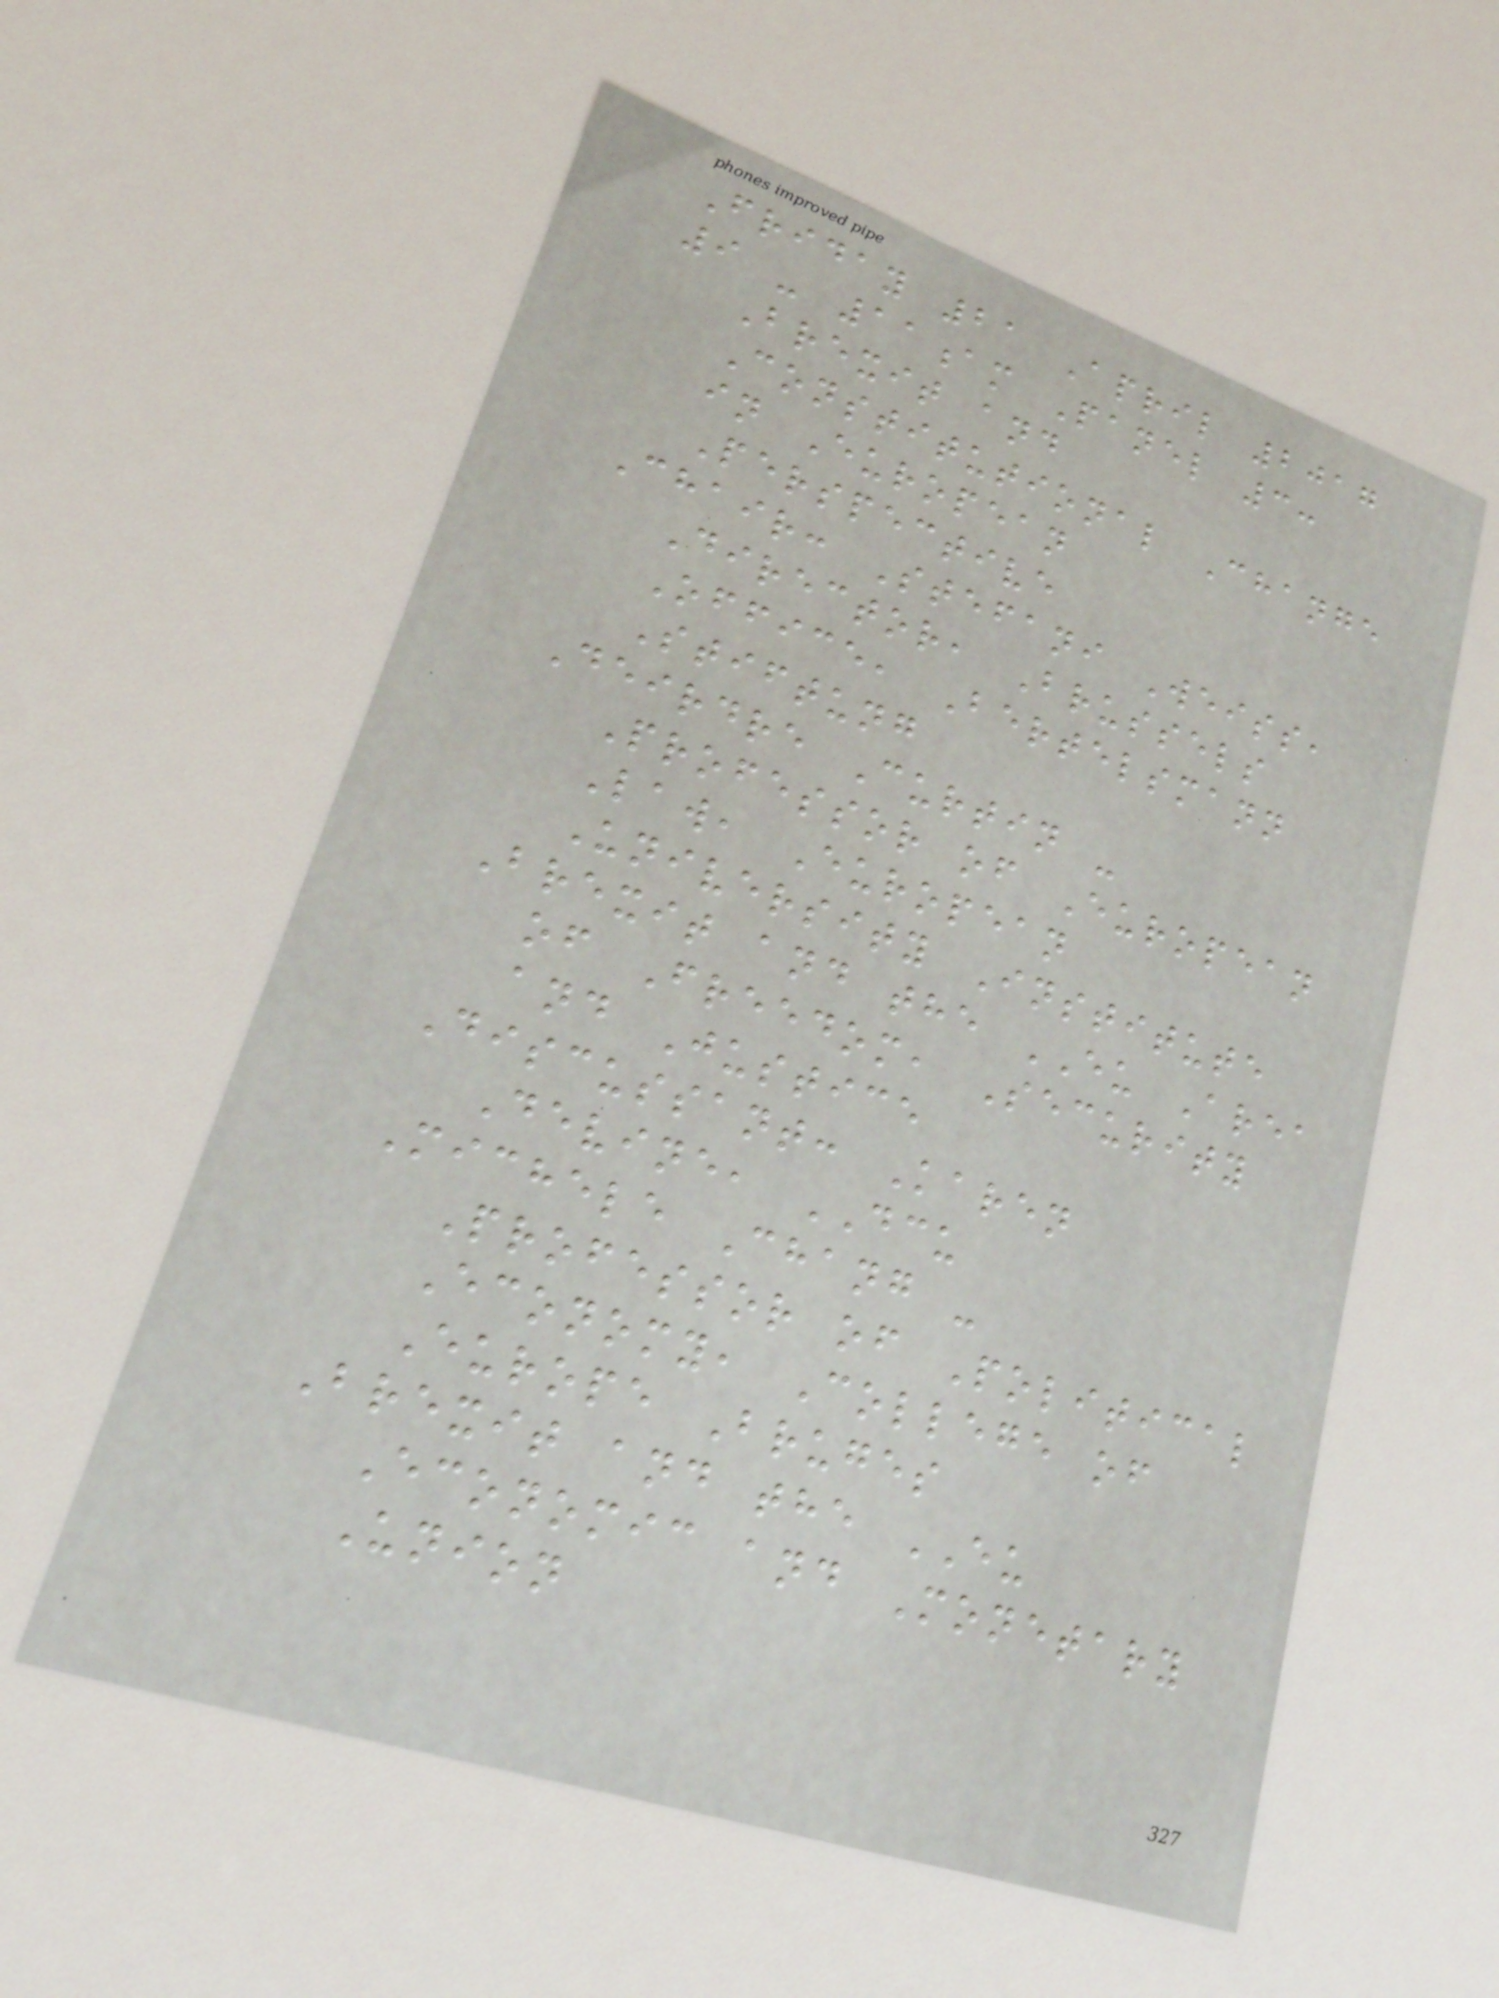Friday 21 April 2017
9 - 11am Panel 3:
Brexit and
Constitutional Change
in European
Perspective
Chair: Stefani Weiss,
Director, Brussels
Office, Bertelsmann
Stiftung
Deirdre Curtin -
Professor of European
Law, European
University Institute
Brexit and the EU Area
of Freedom, Security
and Justice
Discussant: Karen
Devine, DCU
Michele Chang -
Professor of Political
Economy, College of
Europe Bruges
Brexit and the EU
Economic and Monetary
Union
